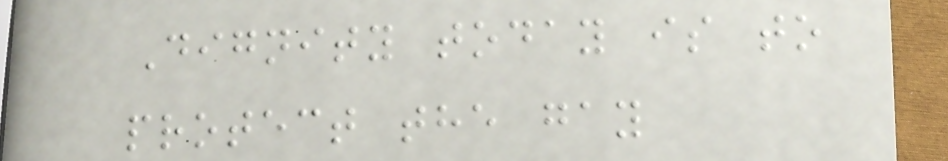Dignity today is to
protect the gay
